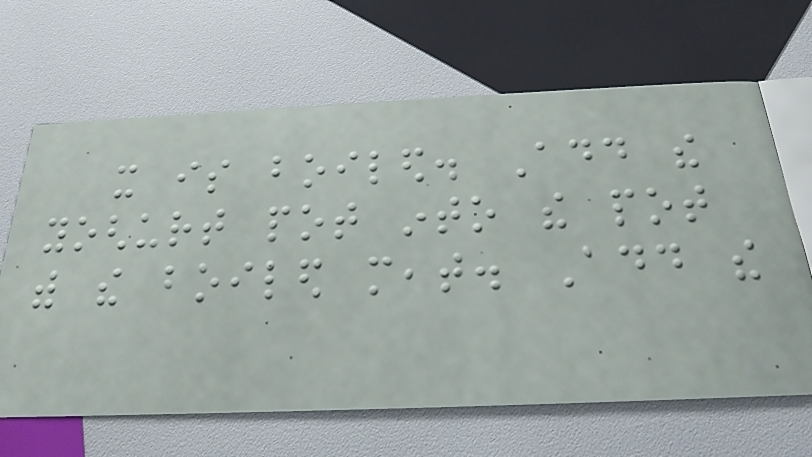it is boiled. Add the
yoghurt pot into the pot
with the boiled meat. Add the
